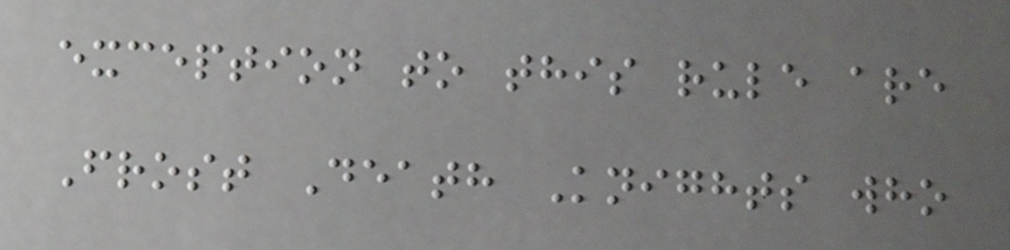exception to this rule are
Frost Death Knights who
